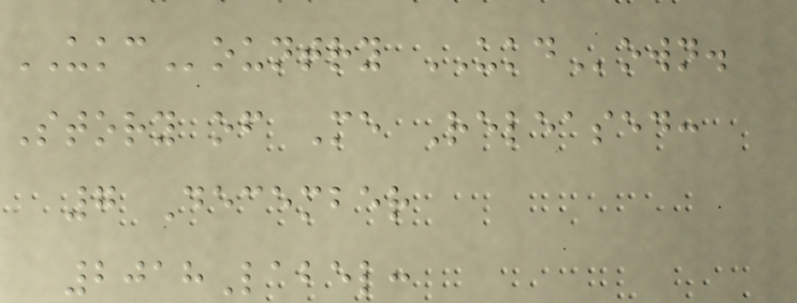UKCountry UKDown.
Story of Me Released:
7 December
2018Label:
